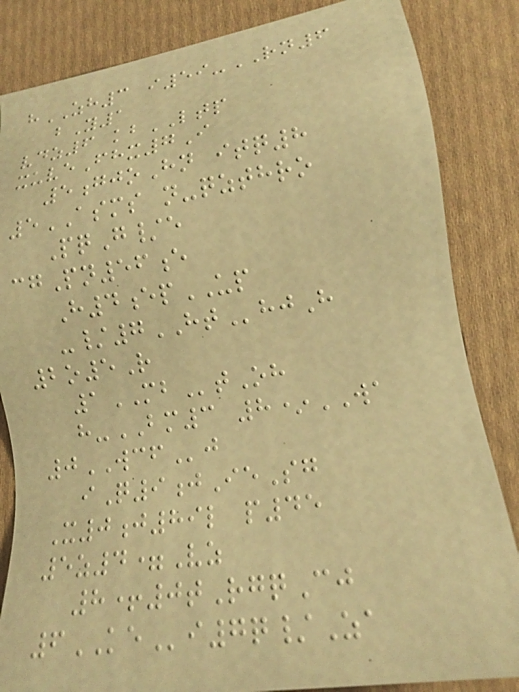hZH3 i59-RN6
bY1
vdz6 kbLTP
xuveFhx7I
5gjoHn itq8
5ASMS n-qzthro
PqG/e
cgPn56e
H4epUP
-/7HThjH
2o5R
1MBtOh
h-BM3 8*WA
0WCFj
iQ9jIeSg
X0j89l p45
5z4=Vz
8+0tRgqCj
6KEi7q/Za
